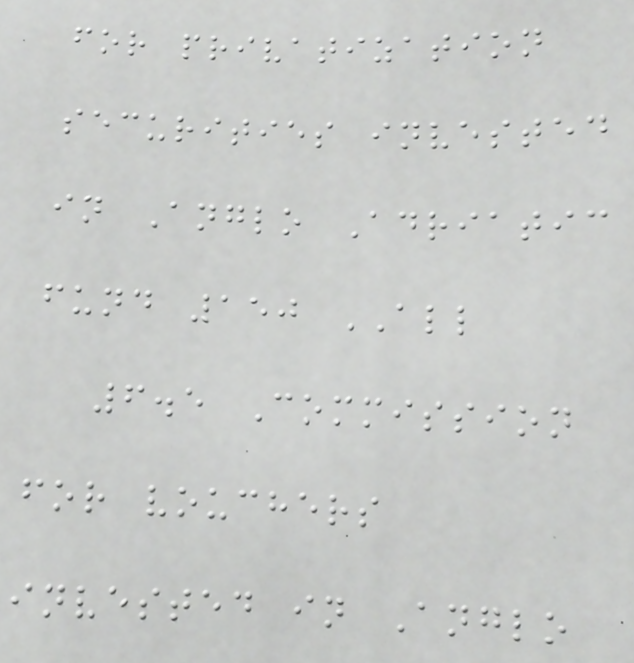for privatization
securities invested
in Anglo Adriatic
fund 150 ALL
6.5 Commission
for vouchers
invested in Anglo
